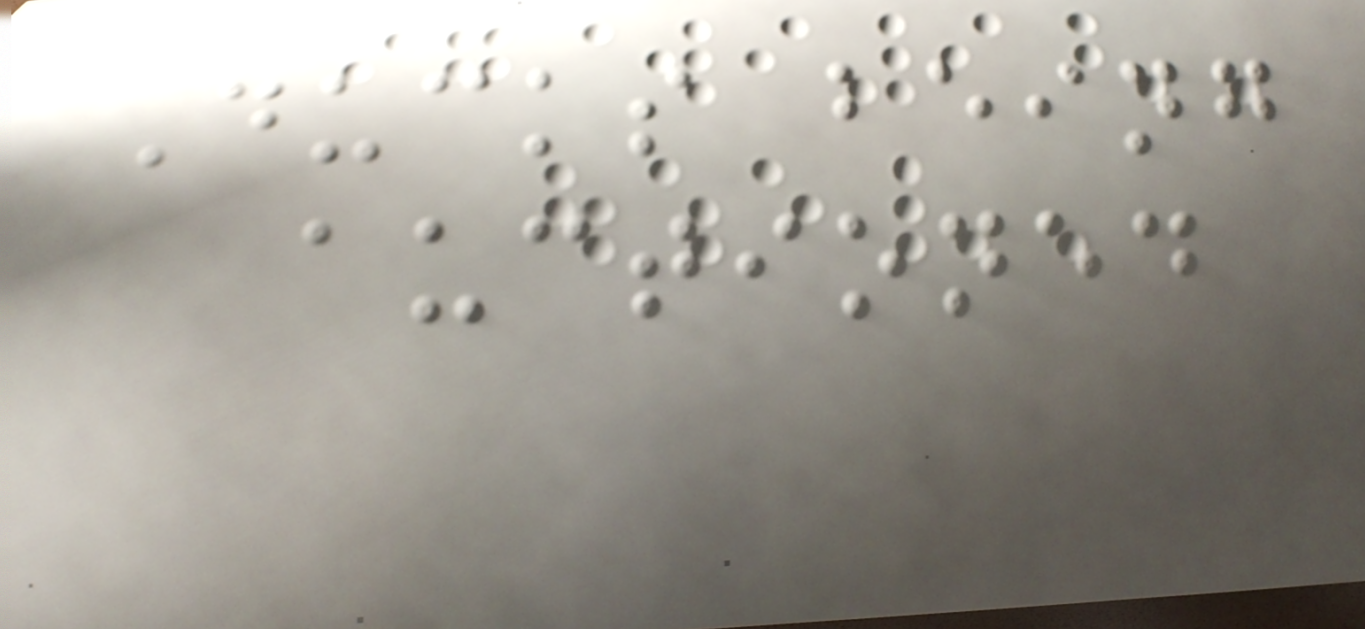Ducks being
auctioned
